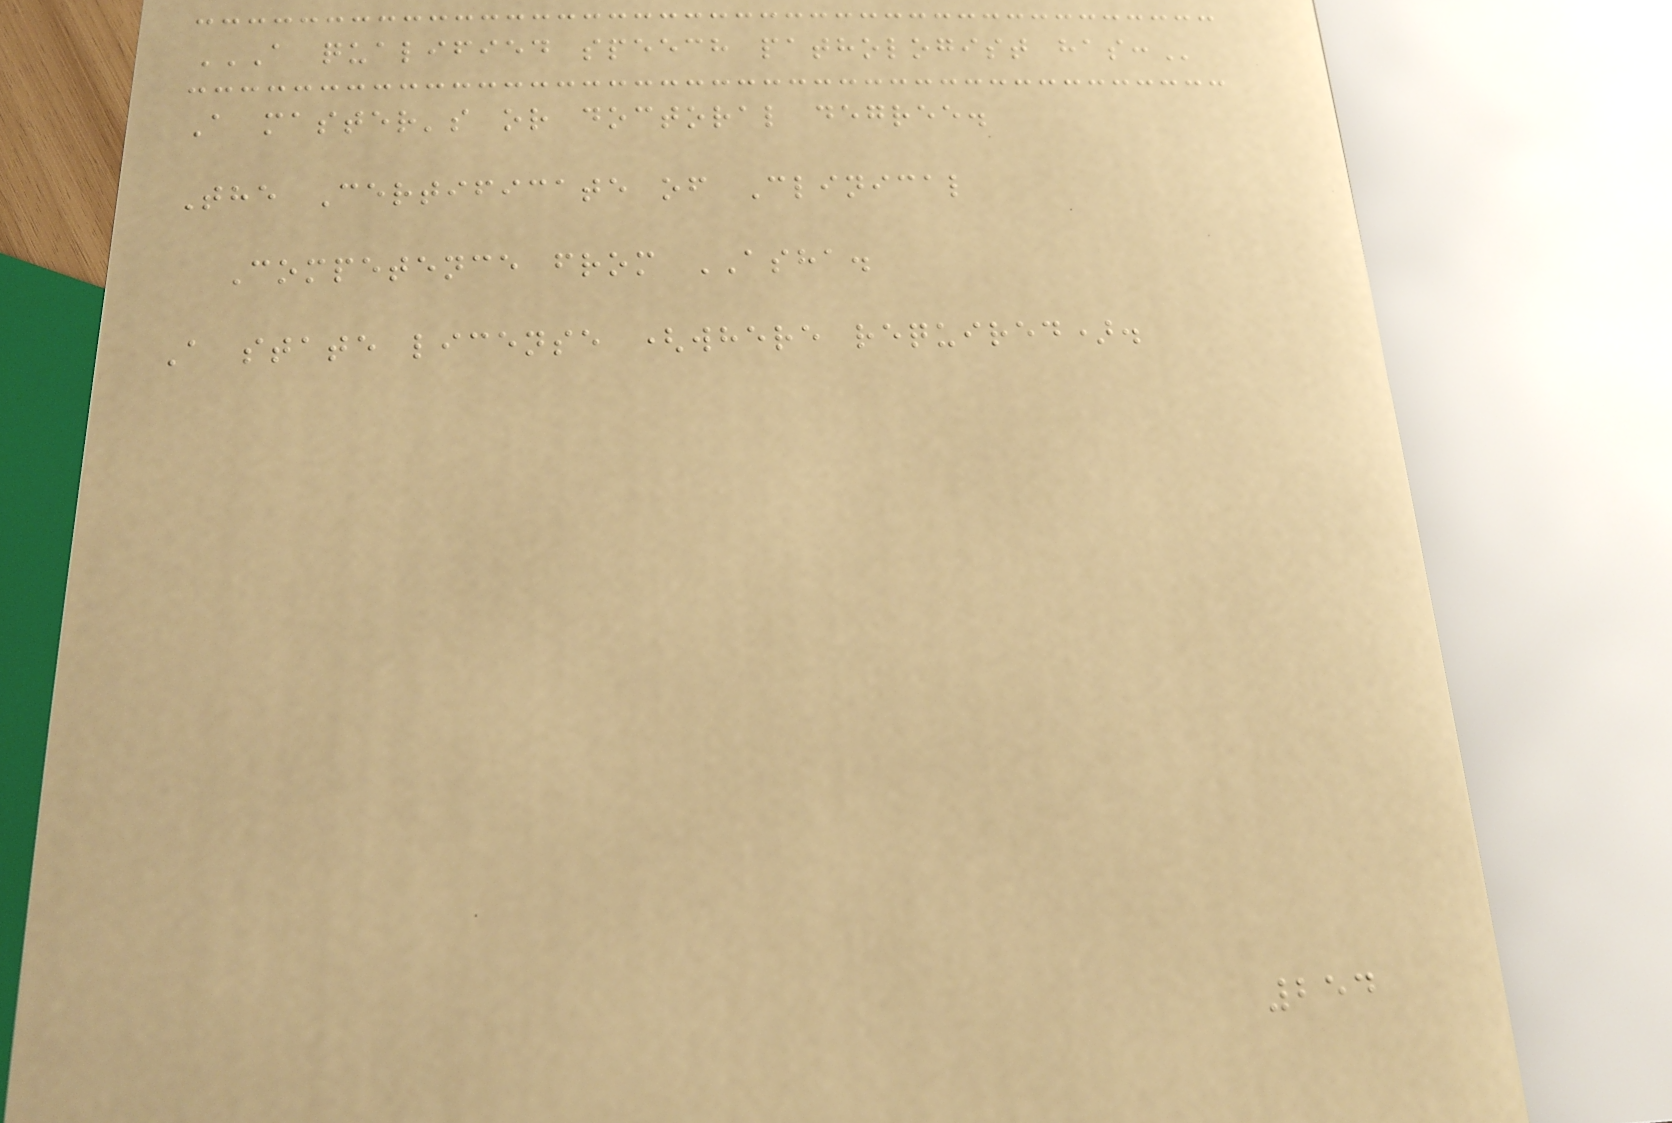A QUALIFIED SPEECH PATHOLOGIST HAS:
A master's or doctoral degree.
The Certificate of Clinical
Competence from ASHA.
A state license (where required).
254
